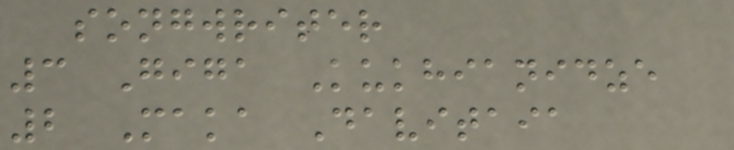songwriter
3 Giga Kukhianidze
2 Maka Davitaia
